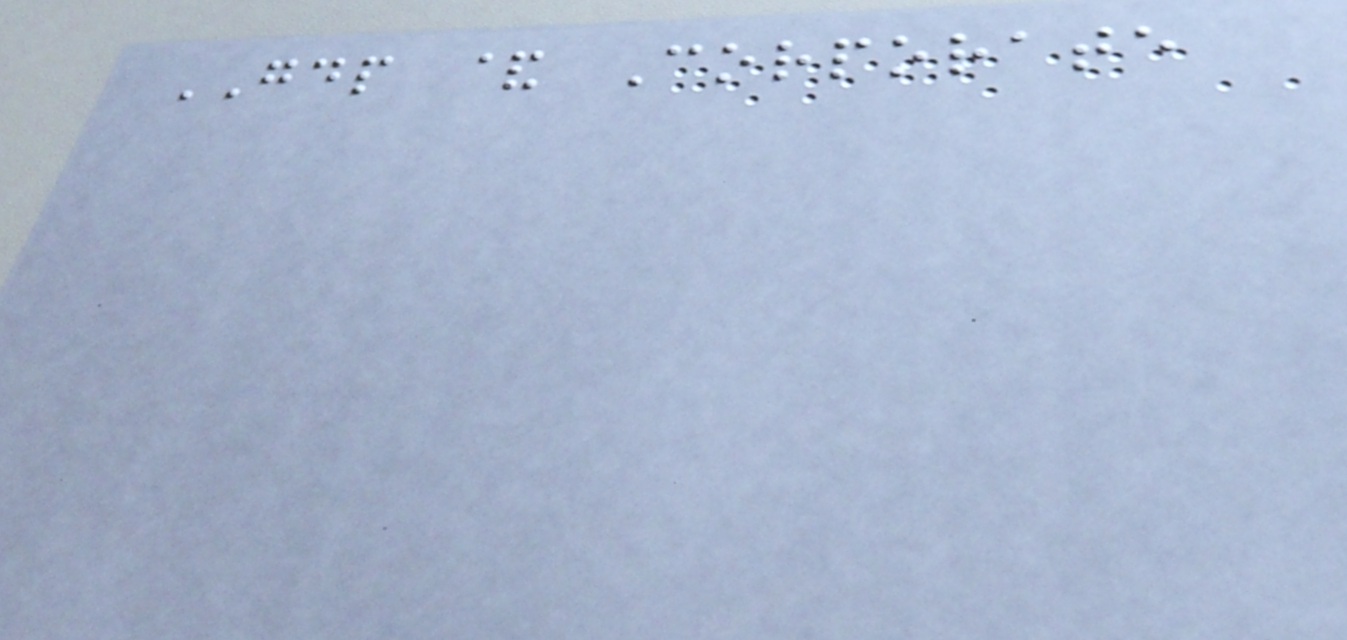GDP & Corporate
